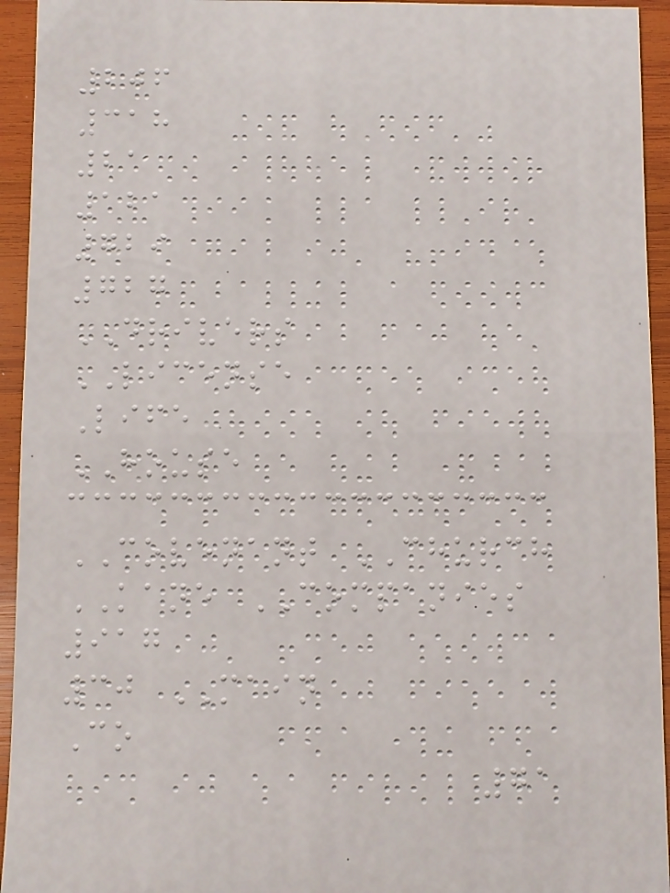206
318
21
121
729
727
DRIVERS
LICENSE
Life
HOUSE
COVENANT CHURCH
KANE COMPANIES
917
30 MAIN
Co
71
